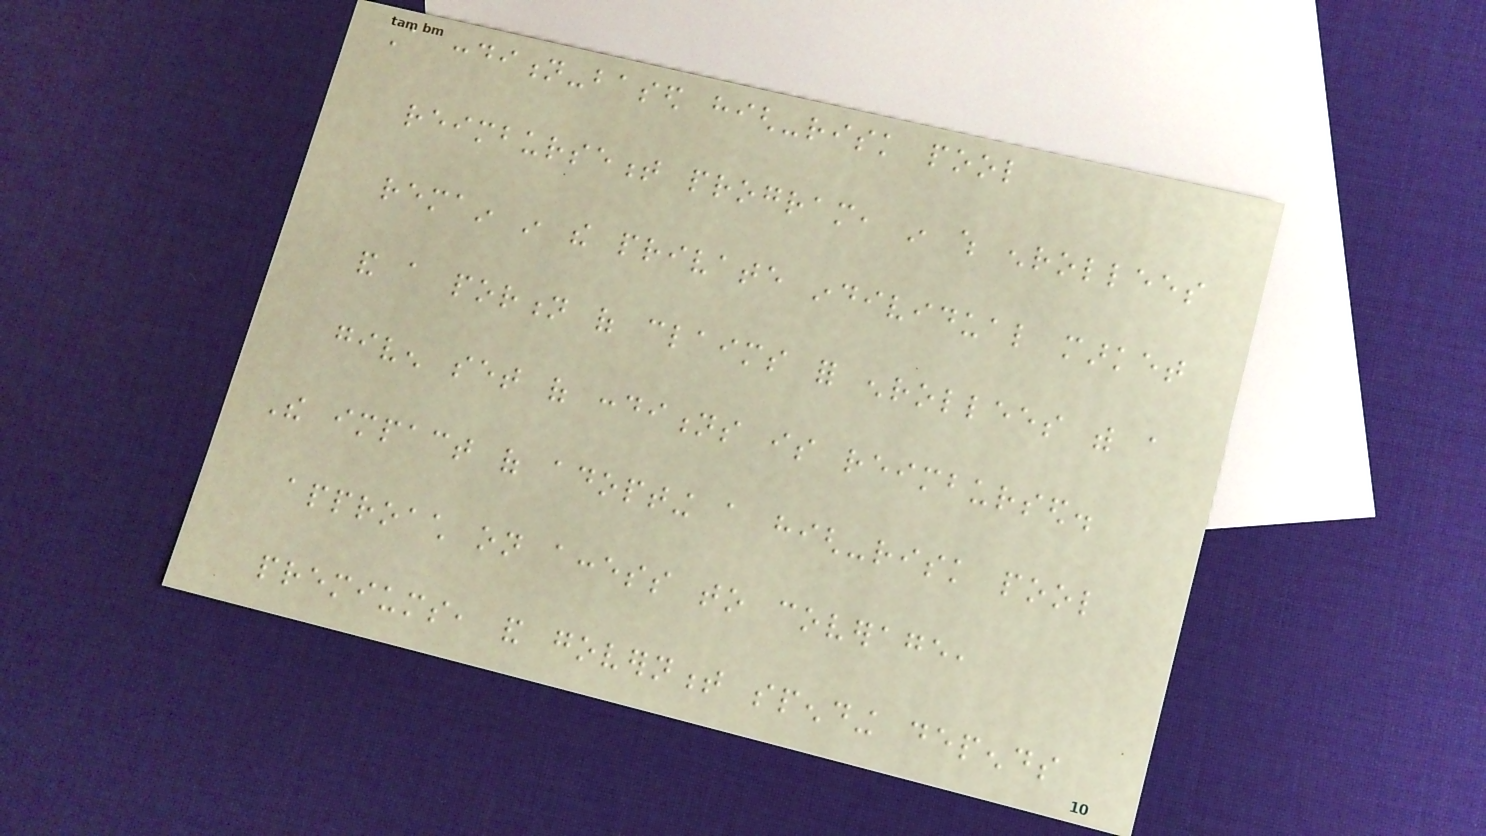A condition-based high-risk pool
reimbursement program, in which enrollees
remain in the private individual market
and a portion of claims for enrollees with a
given set of conditions is reimbursed.
The impact of adopting a high-risk pool
approach on access to coverage,
premiums, and government spending depends
